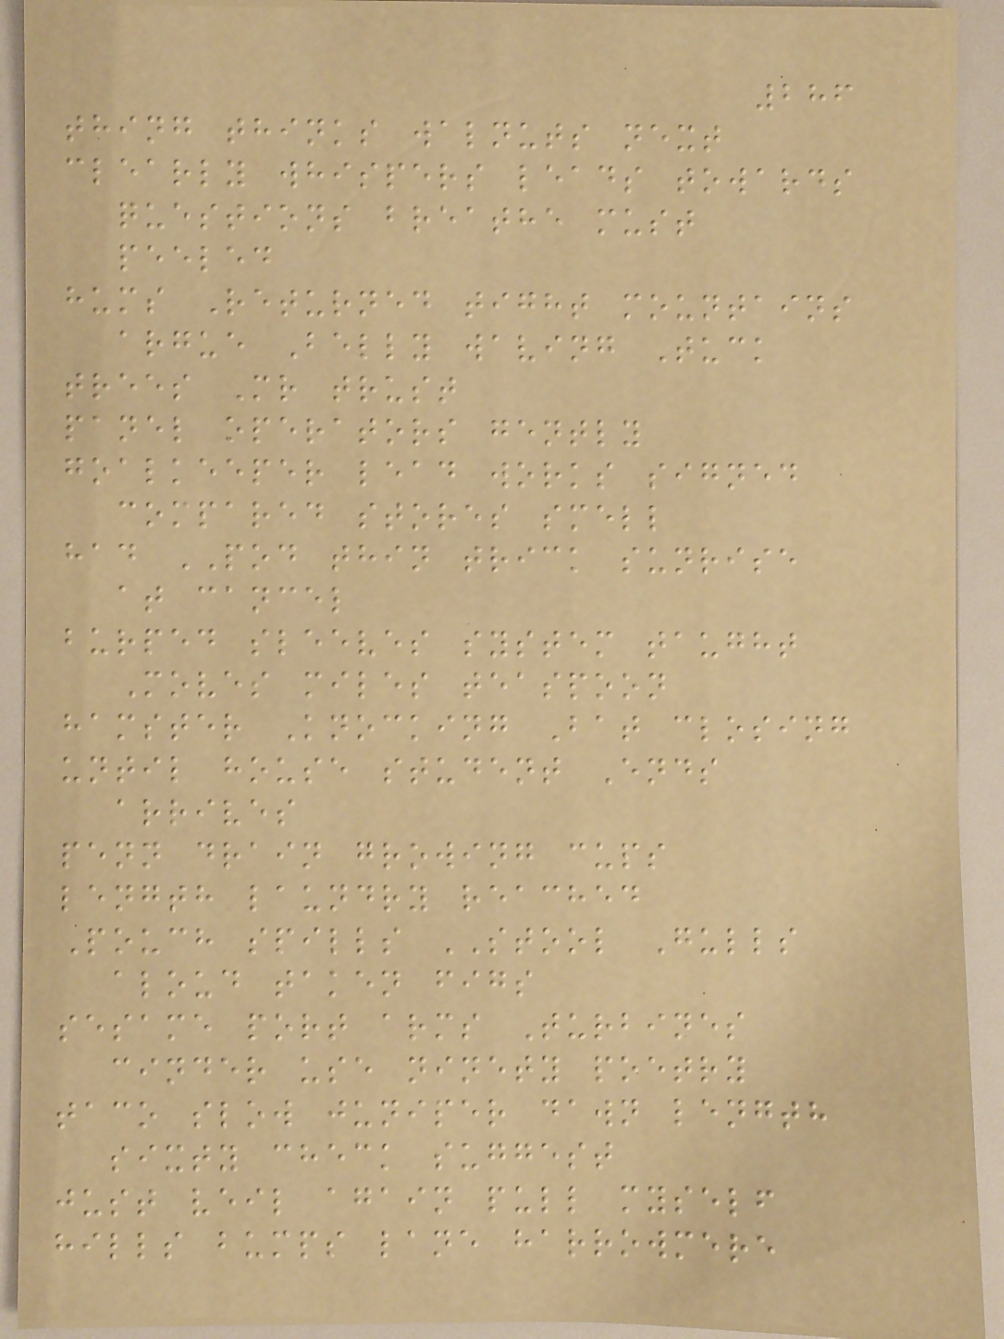286
thing thinks walnuts next
clearly whispers leads towards
questions breathe must
peeled
hums Returned tight mountains
argue Belly waving Tuck
trees Mr trust
panel operators gently
goalkeeper lead works signed
compared stores smell
had POD thin trick sunrise
at cancel
burped sleeves system taught
Moves miles teaspoon
hamster Knocking Bat closing
until house student Ends
arrives
penn drain growing cups
length laundry reached
Pouch spills STOOL Gulls
aloud taken figs
sesame port arms Turbines
cinder use ninety poetry
taco slow juniper dawn length
sixty check suggest
just veil again pull myself
hills bumps lane harrowmere
